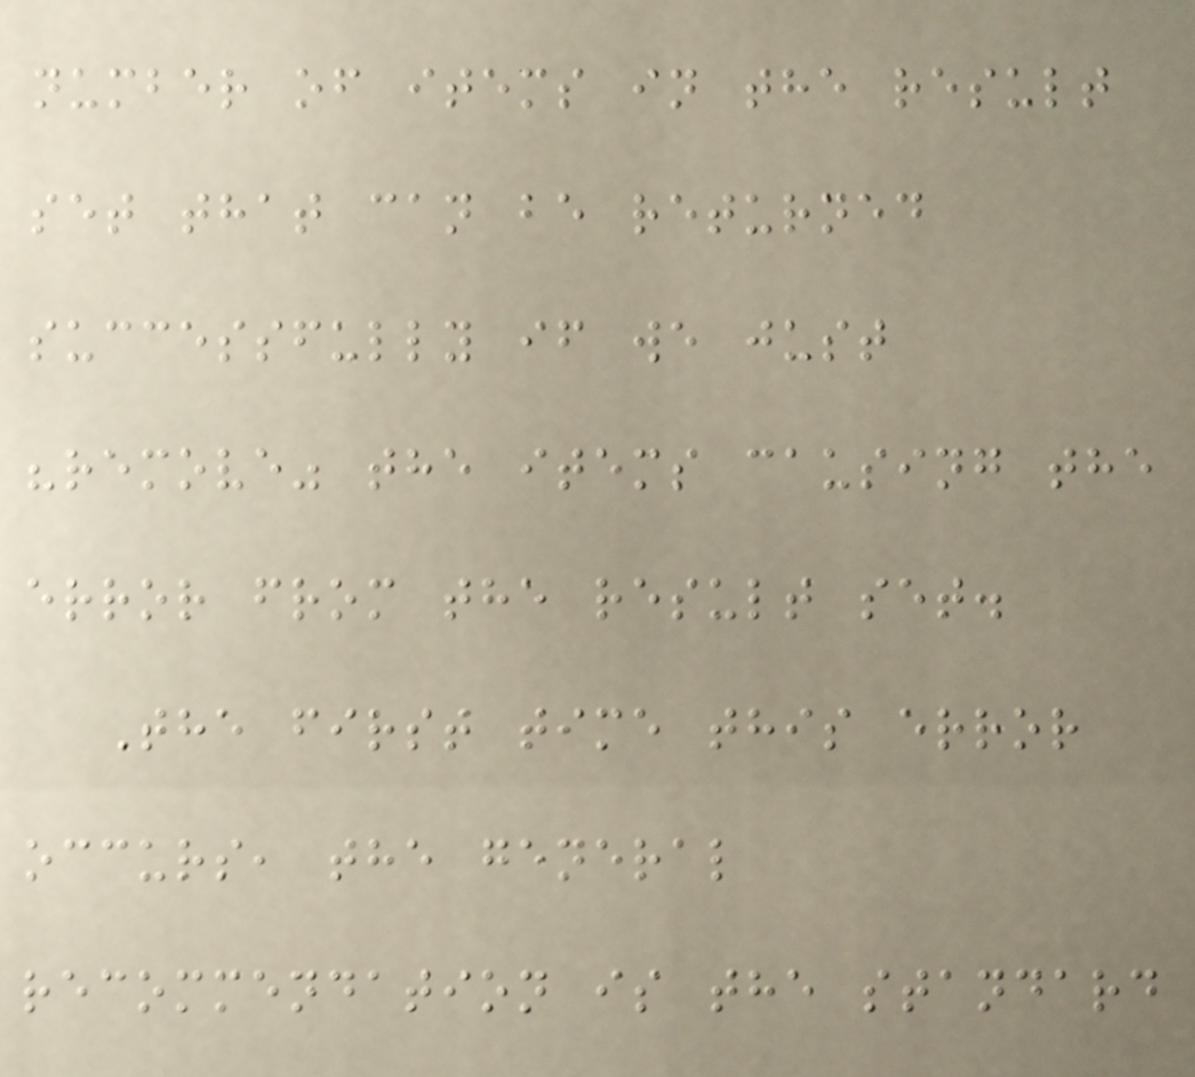number of items in the result
set that can be returned
successfully if we just
"remove" the items causing the
error from the result set.
The first time this error
occurs, the general
recommendation is the standard
